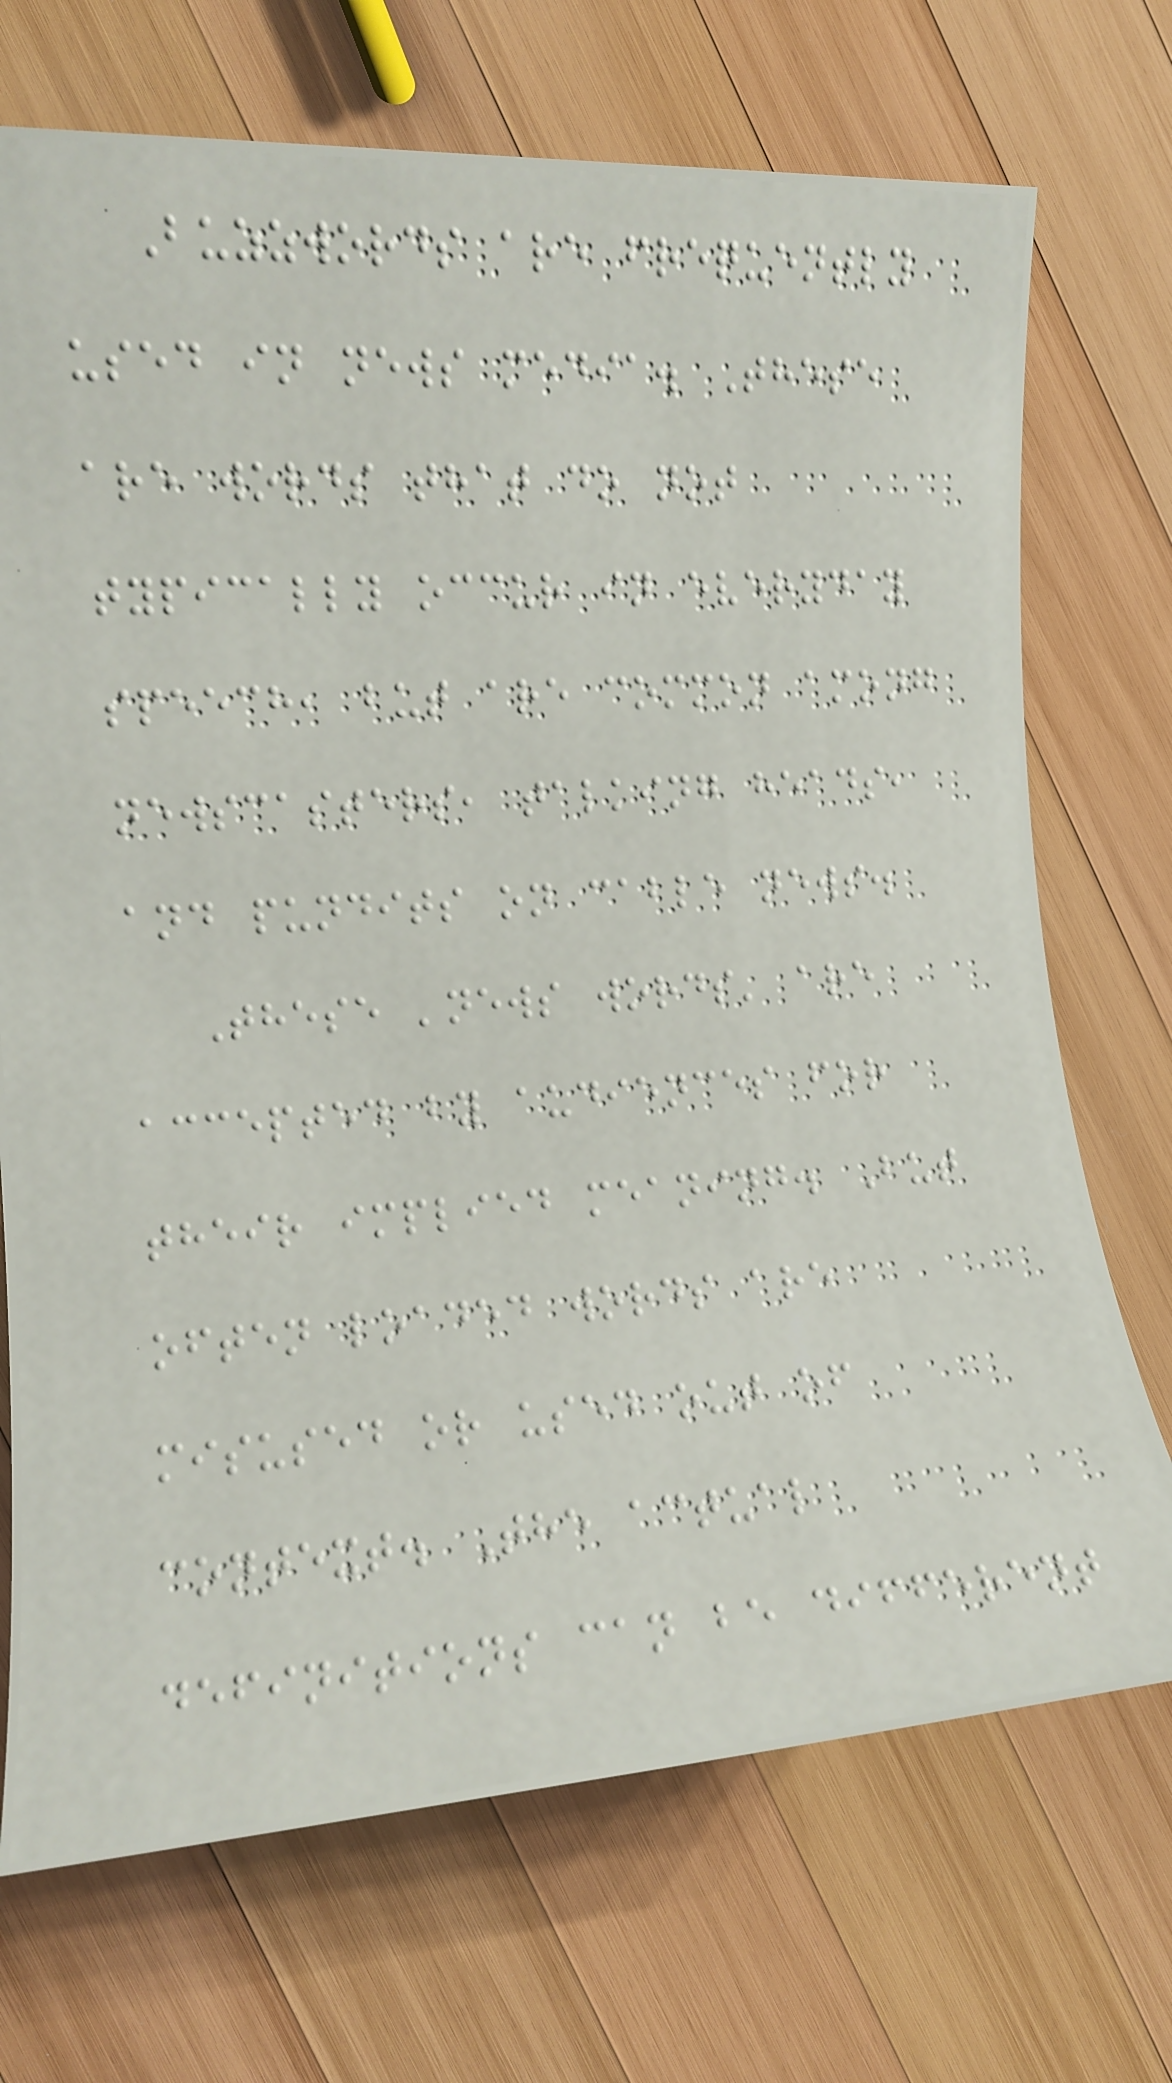Buzzwords are frequently
used in news media. These
are words that do not
typically occur in everyday
speech, but are common among
newscasters, talking heads,
and pundits on cable news.
These 'news words' are
accepted by audiences for
their implied meaning. But
often loaded words are
misused or used out of
context. The actual
definitions can be different
